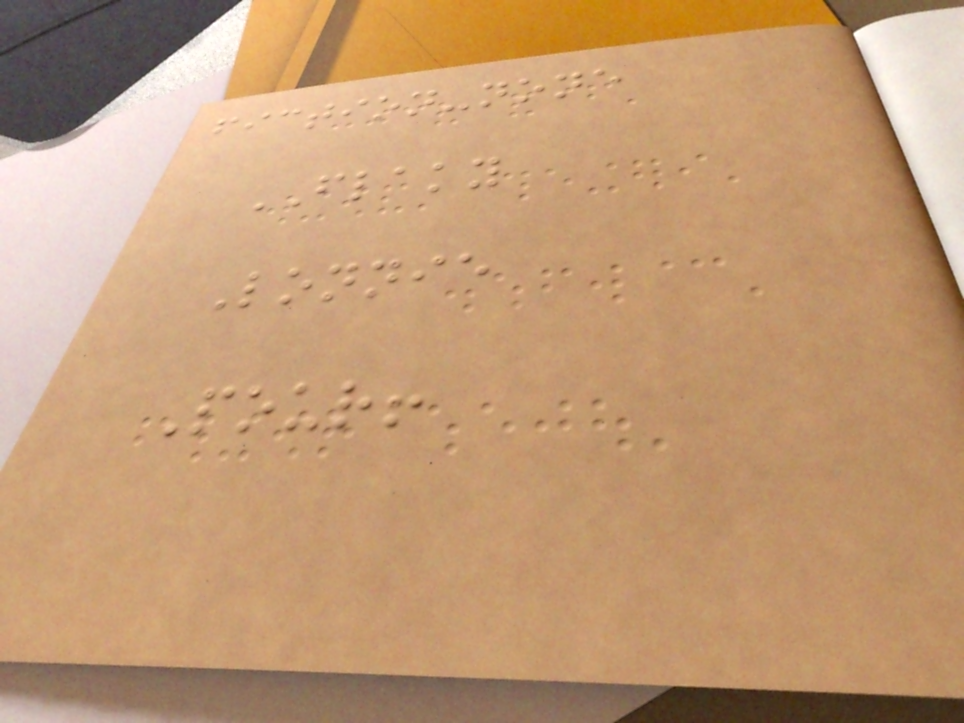fiction-none
FLAKY
Lonnie
Pour!
